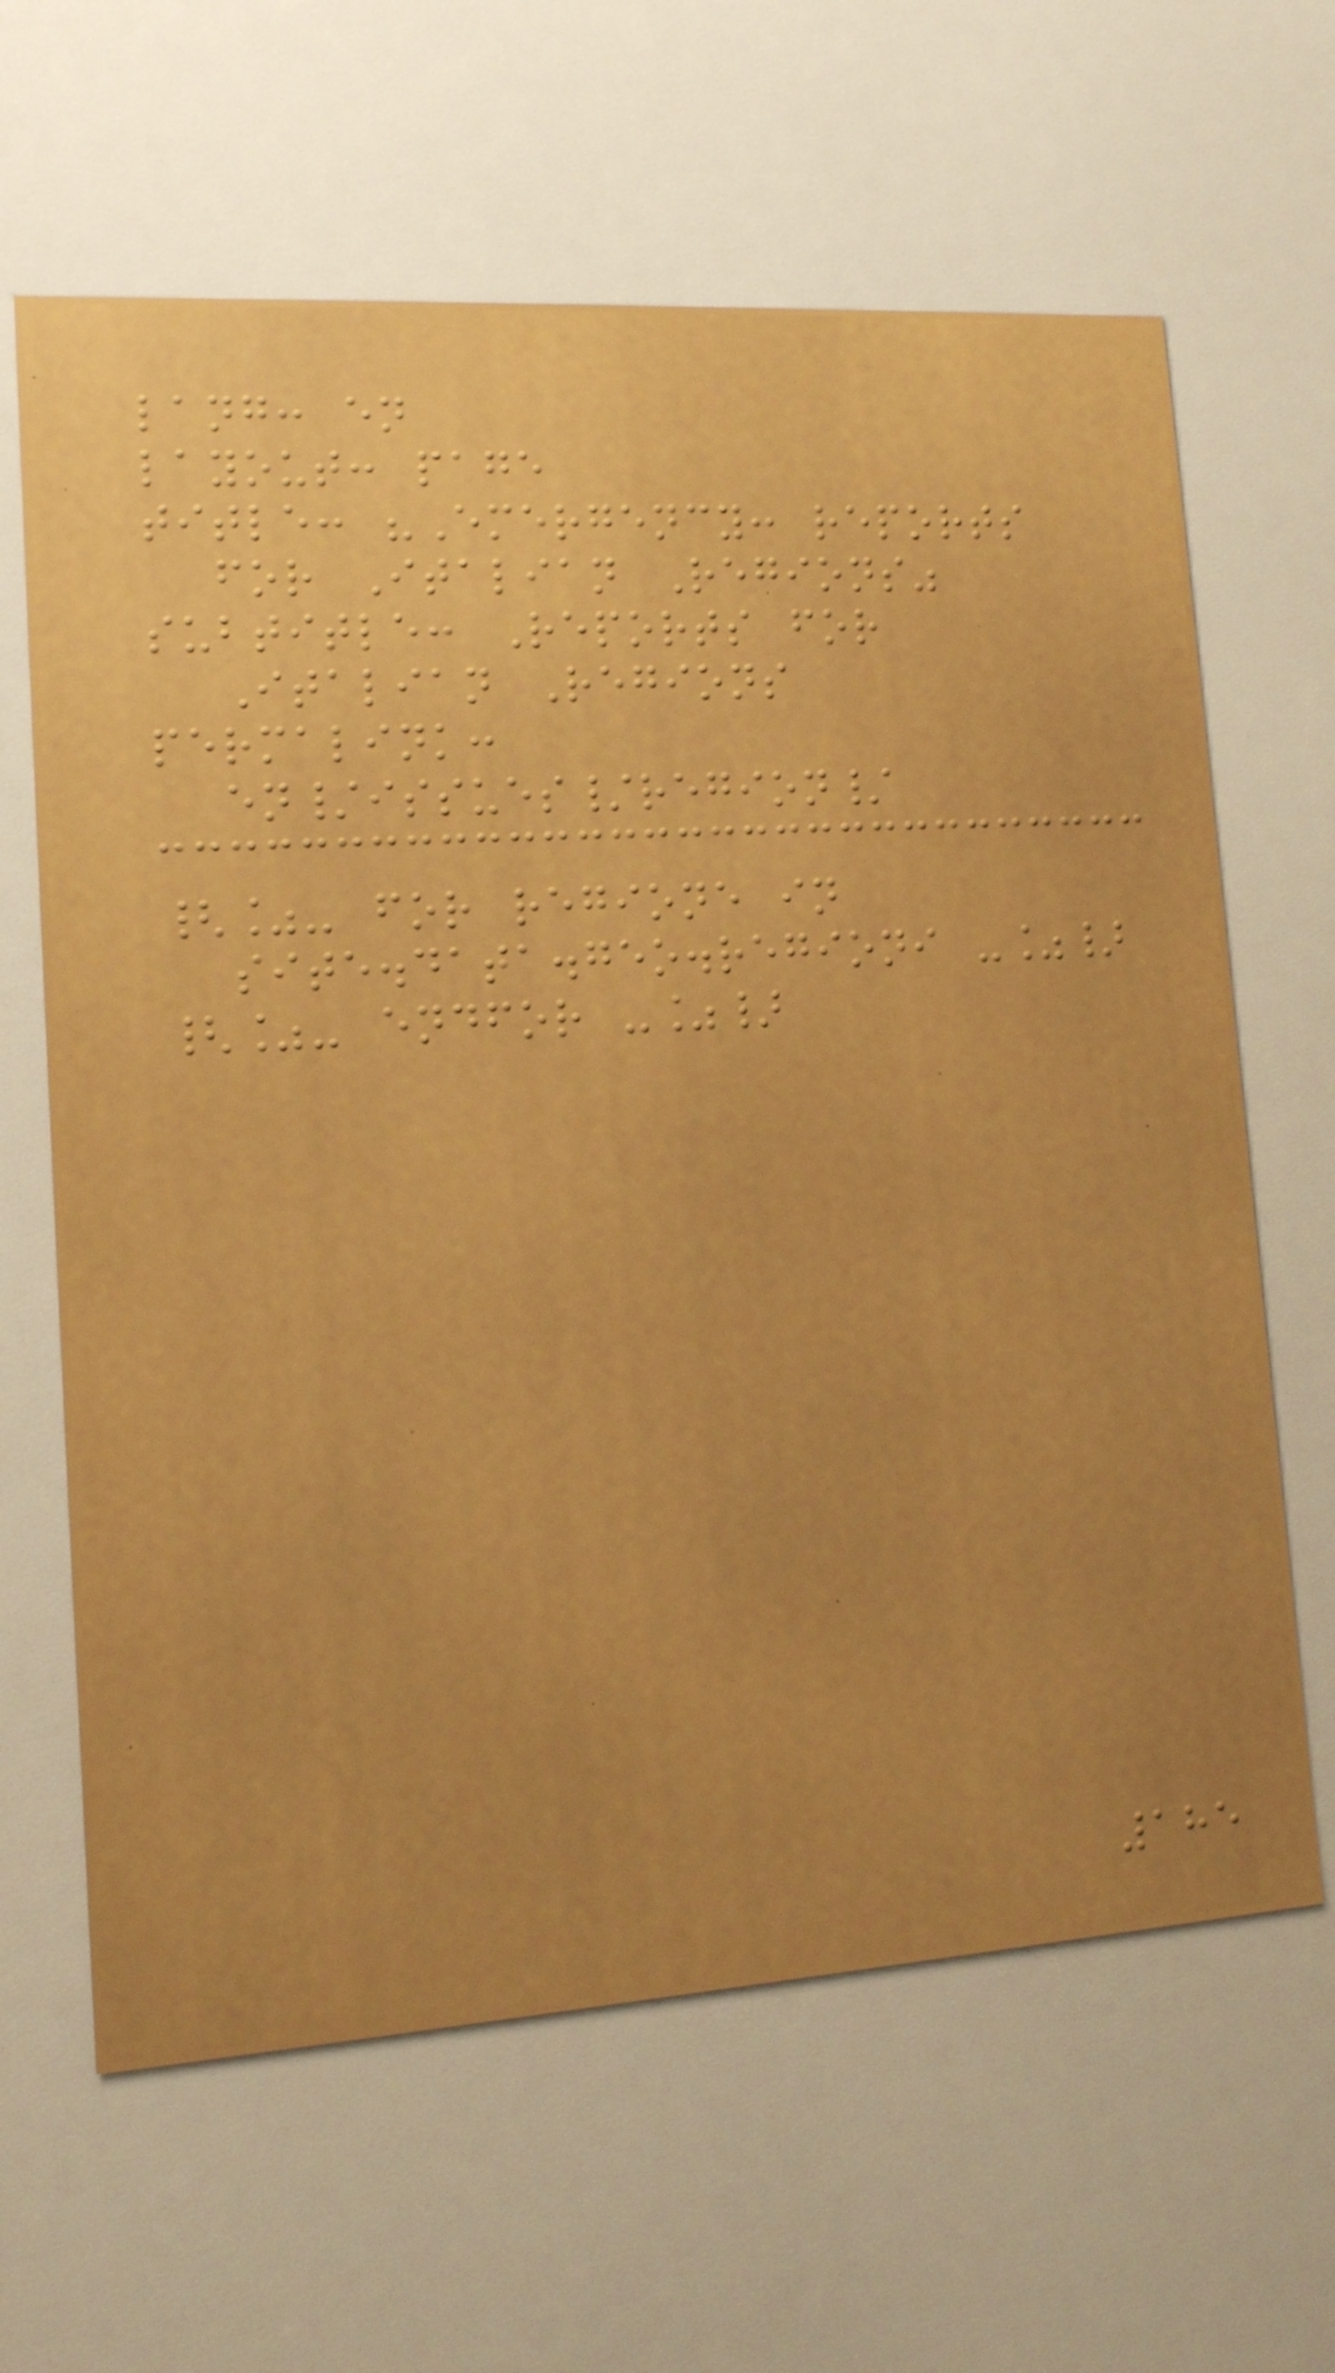lang: en
layout: page
title: "Emergency: reports
for Italian Regions"
subtitle: Reports for
Italian Regions
permalink:
en/issues/region/
{%- for regione in
site.data.geo.regioni -%}
{%- endfor -%}
185
